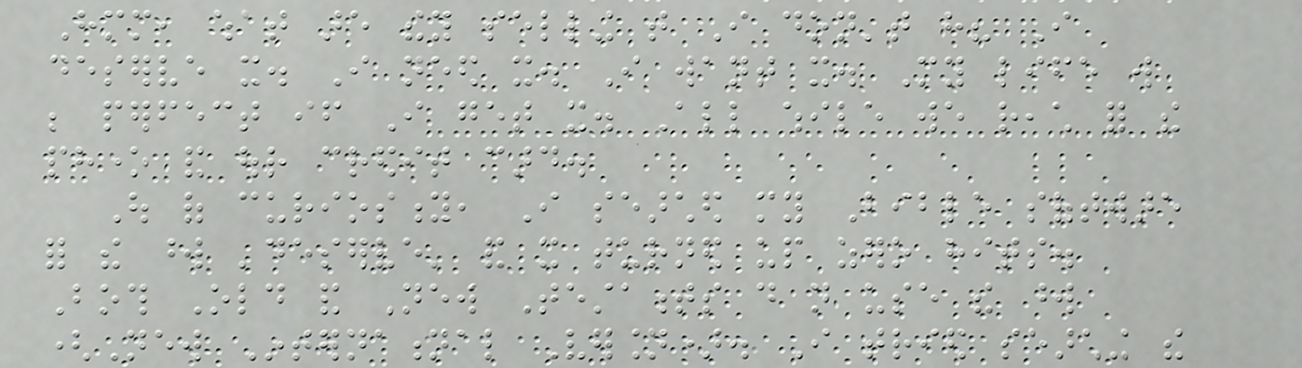Hmm, what are they selling that I don't have? I
deserve it. I need it. I want it. My life will
be perfect if I get it. All while we reach for the
phone and our credit card.
Out of curiosity, I searched my Bible software
for the word 'deserve' and it turned up zero hits.
Both Old and New Testaments do not use the word
(New International Version). I tried searching the
